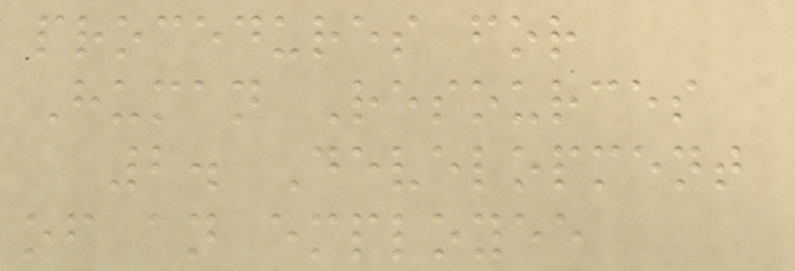procedures for
Human Resources
2. Development
of an employee
